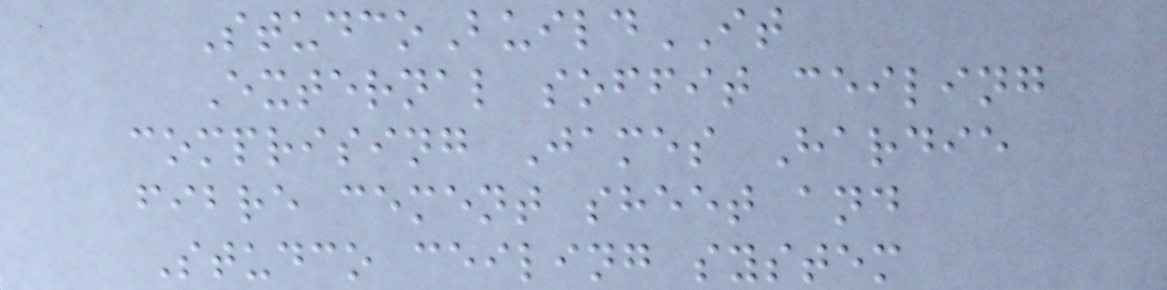StudcoBuildIT
External soffit ceiling
comprising James Hardie
fibre cement sheet and
Studco ceiling system
